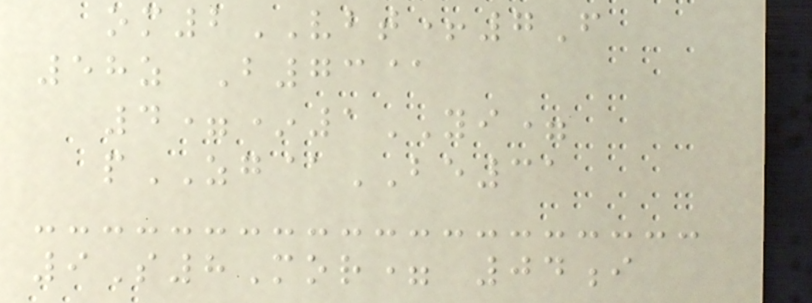om2VBT+7F
58z B73@
4=*1YI=
pZG@BE31
9S8Mor= 04i
